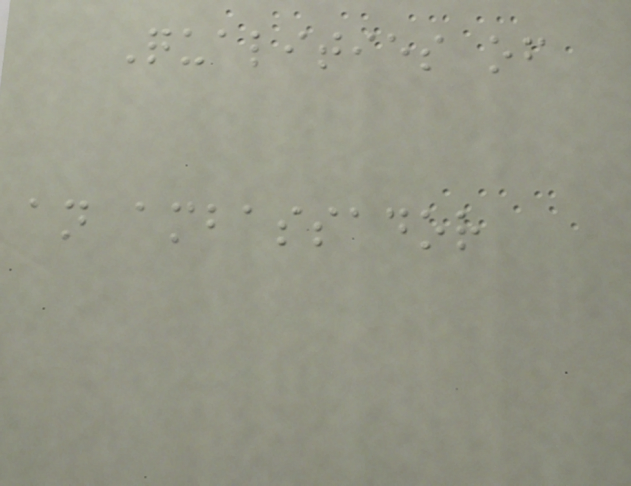Qualities of
an ambassador
